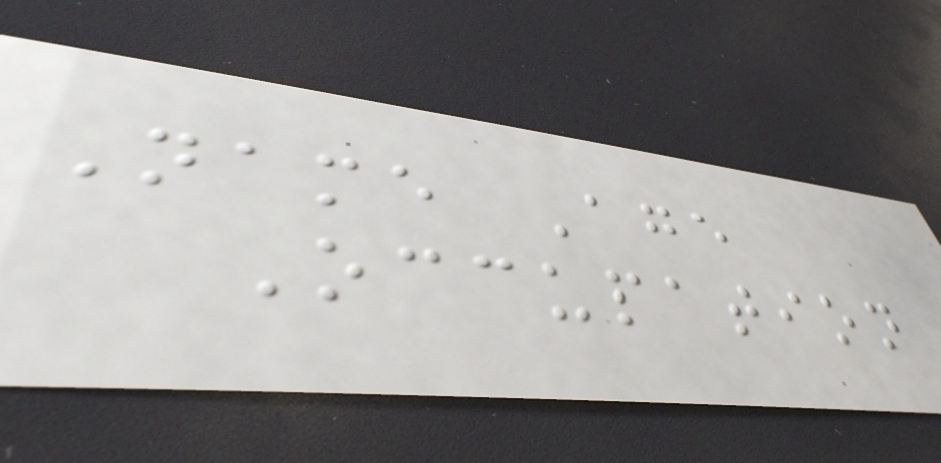Name Age
Occupation
